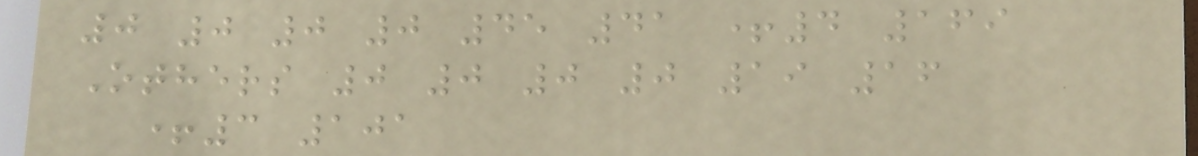0 0 0 0 45 41 +4 169
Others 0 0 0 0 19 16
+3 101
